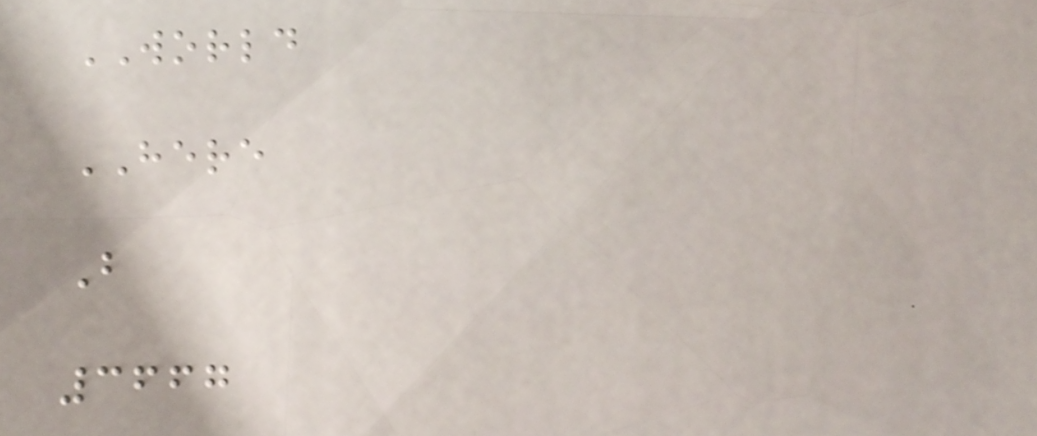WORLD
HERE
B
3667
